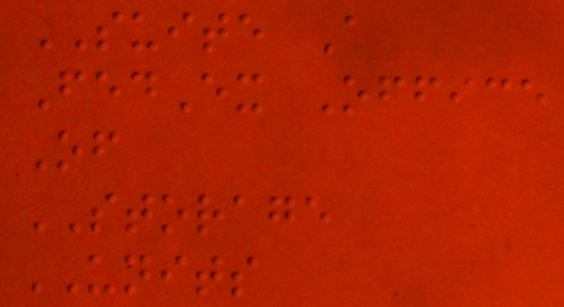SUITE A
FedEx Office
Of
STORAGE
UNITS
